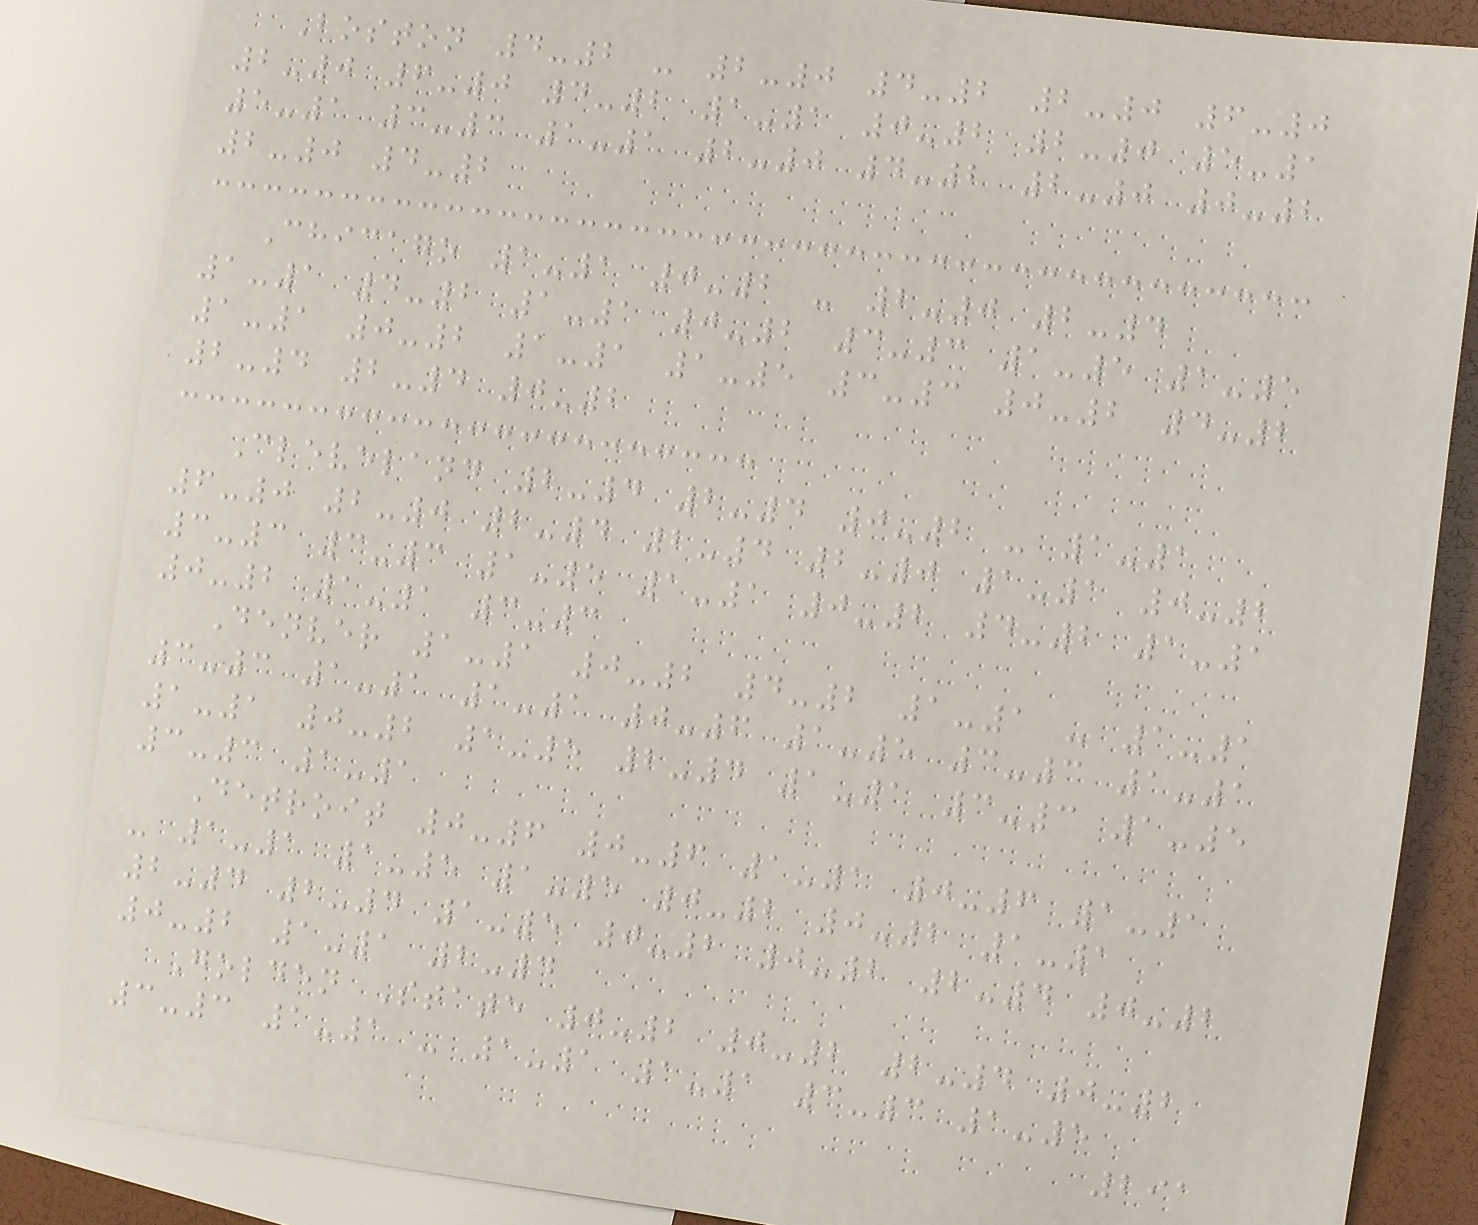Boston 4-2 - 2-0 4-2 2-0 6-0
2-0 6-0 4-2 1-1 0-2 2-0 5-1
5-1 3-3 1-1 2-0 4-2 2-0 0-2
2-0 4-2
Chicago 1-1 0-2 - 2-0 2-4
1-1 4-2 1-1 0-2 3-3 1-5 1-5
1-1 0-2 1-1 1-5 3-3 0-2 4-2
2-4 2-4 0-2
Cleveland 2-4 2-4 0-2 - 1-1
6-0 2-0 2-4 2-4 2-0 1-1 0-2
3-3 3-3 1-5 1-1 0-2 4-2 1-1
0-2 1-1 3-3
Denver 1-1 0-2 4-2 1-1 - 1-1
3-3 1-1 1-1 0-6 1-5 3-3 1-1
1-1 0-2 1-5 2-4 1-1 3-3 1-5
3-3 1-1
Detroit 0-6 0-6 1-1 0-6 1-1
- 1-1 1-5 1-5 0-2 0-2 1-1
2-4 2-4 1-5 0-2 0-2 2-4 0-2
0-2 1-1 2-4
Golden State 0-2 0-2 2-4 0-2
3-3 1-1 - 1-1 1-1 3-3 1-5
291
